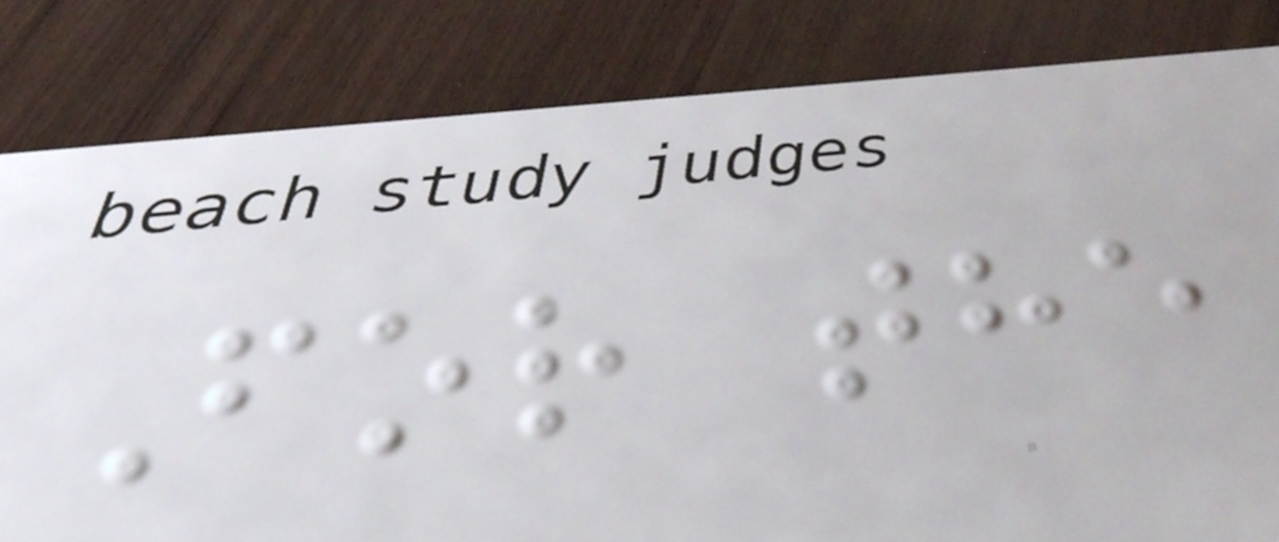For the
